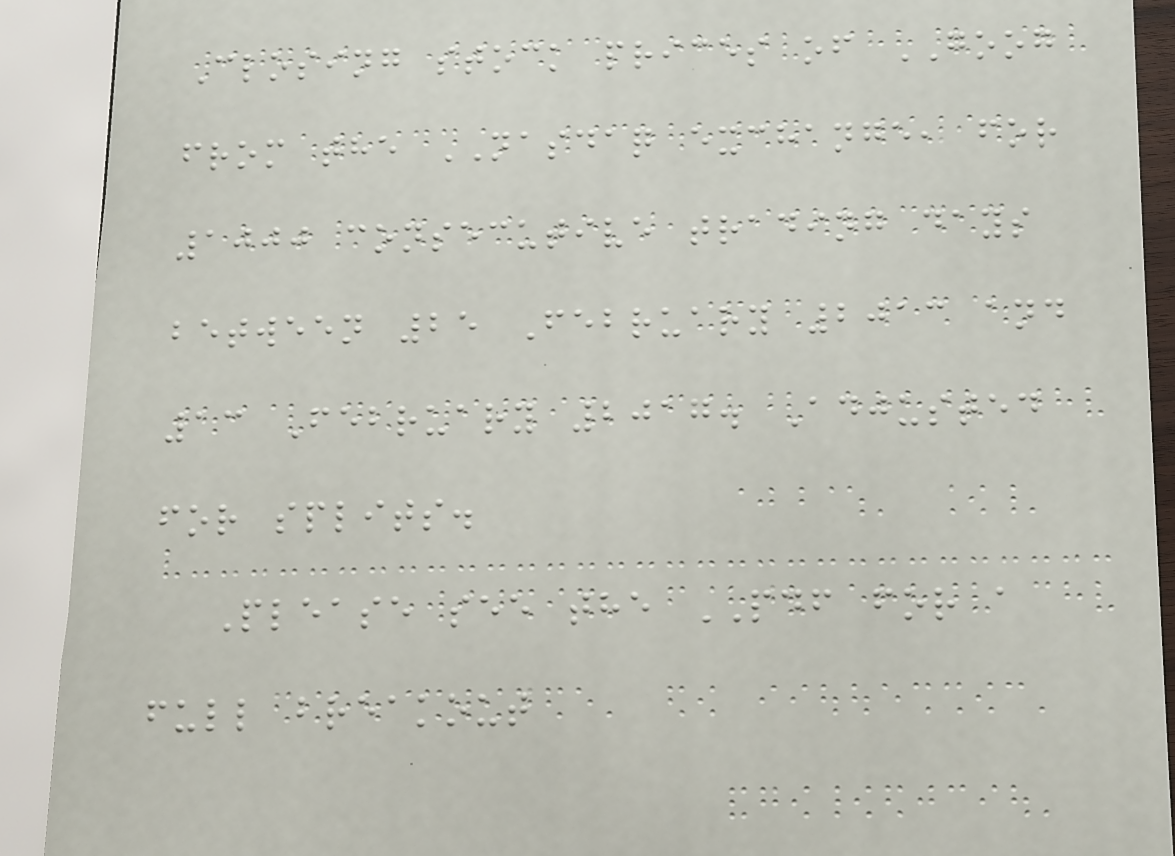Closing stock prices of GOOG
from the NASDAQ exchange, for
1000 consecutive trading days
between 25 February 2013 and
13 February 2017. Adjusted
for splits.
Please see the PDF for a
full breakout
